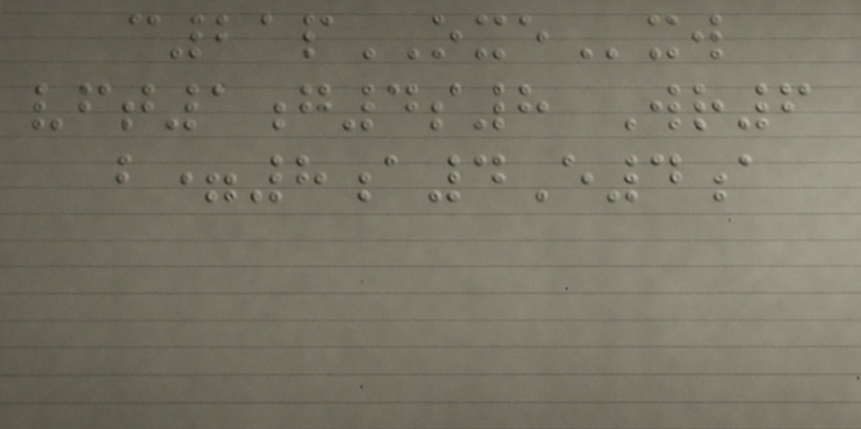c21pOXExw
vft1g4s8 Wr6
b=8a4E4a
